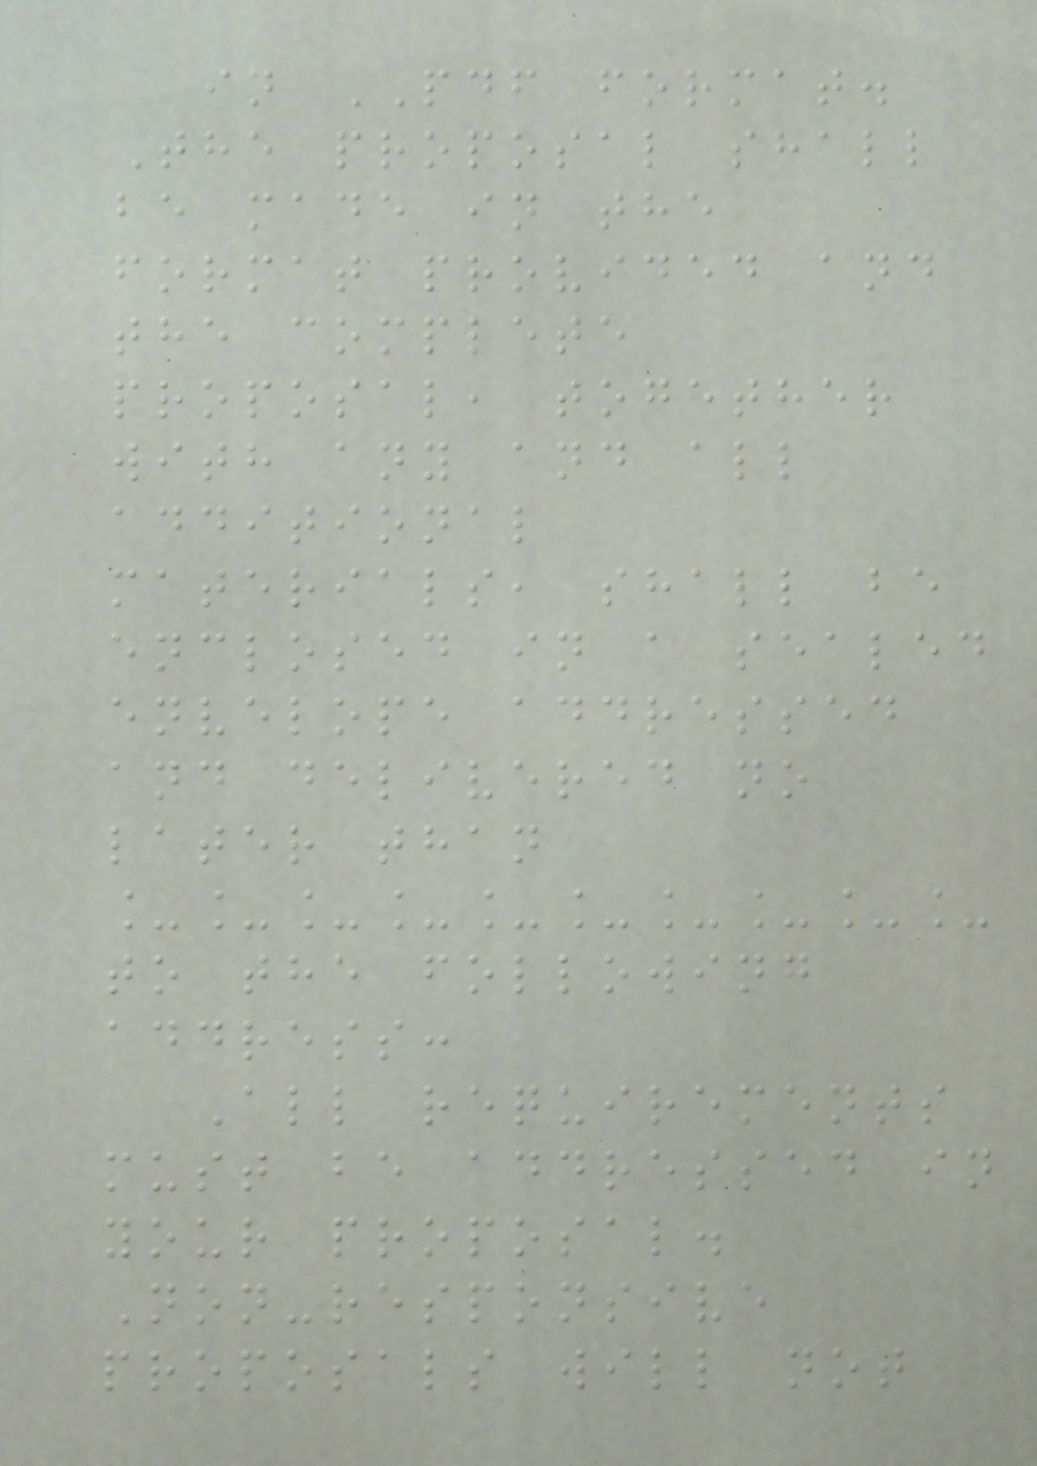in PDF format.
The proposal shall
be made in the
format provided and
the complete
proposal, together
with any and all
additional
materials, shall be
enclosed in a sealed
envelope addressed
and delivered no
later than
__________
to the following
address:
All requirements
must be addressed in
your proposal.
Non-responsive
proposals will not
